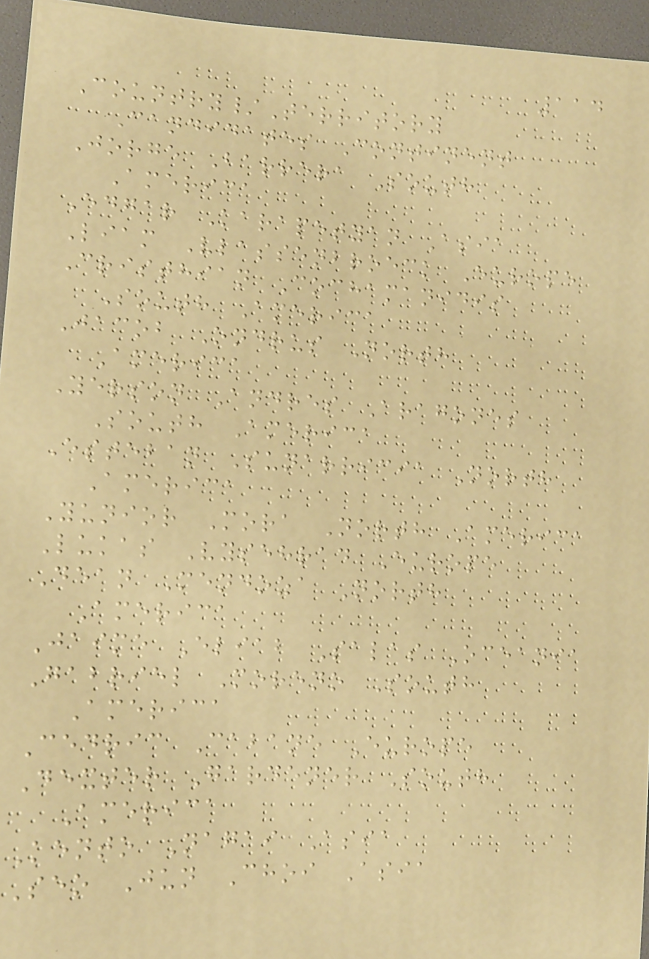114
Country/Territory
Candidates Continent
Jorge Barrera South
America
Edgar Karapetyan Asia
Liam Vlassenbroeck Europe
Cristhian Cochamanidis
South America
Jacob Ondrus North
America
Yerson Andres Aragones
South America
Esteban Sunarricia North
America
Yunior Mora North America
Lukas Vysehrad Europe
Dean Mendoza North
America
Jaime Eliab Salas Oceania
Gabriel Moreno South
America
Cedric Cabane Europe
Dexter Gardener South
America
Kento Nagai Asia
Seo Jun Choi Asia
